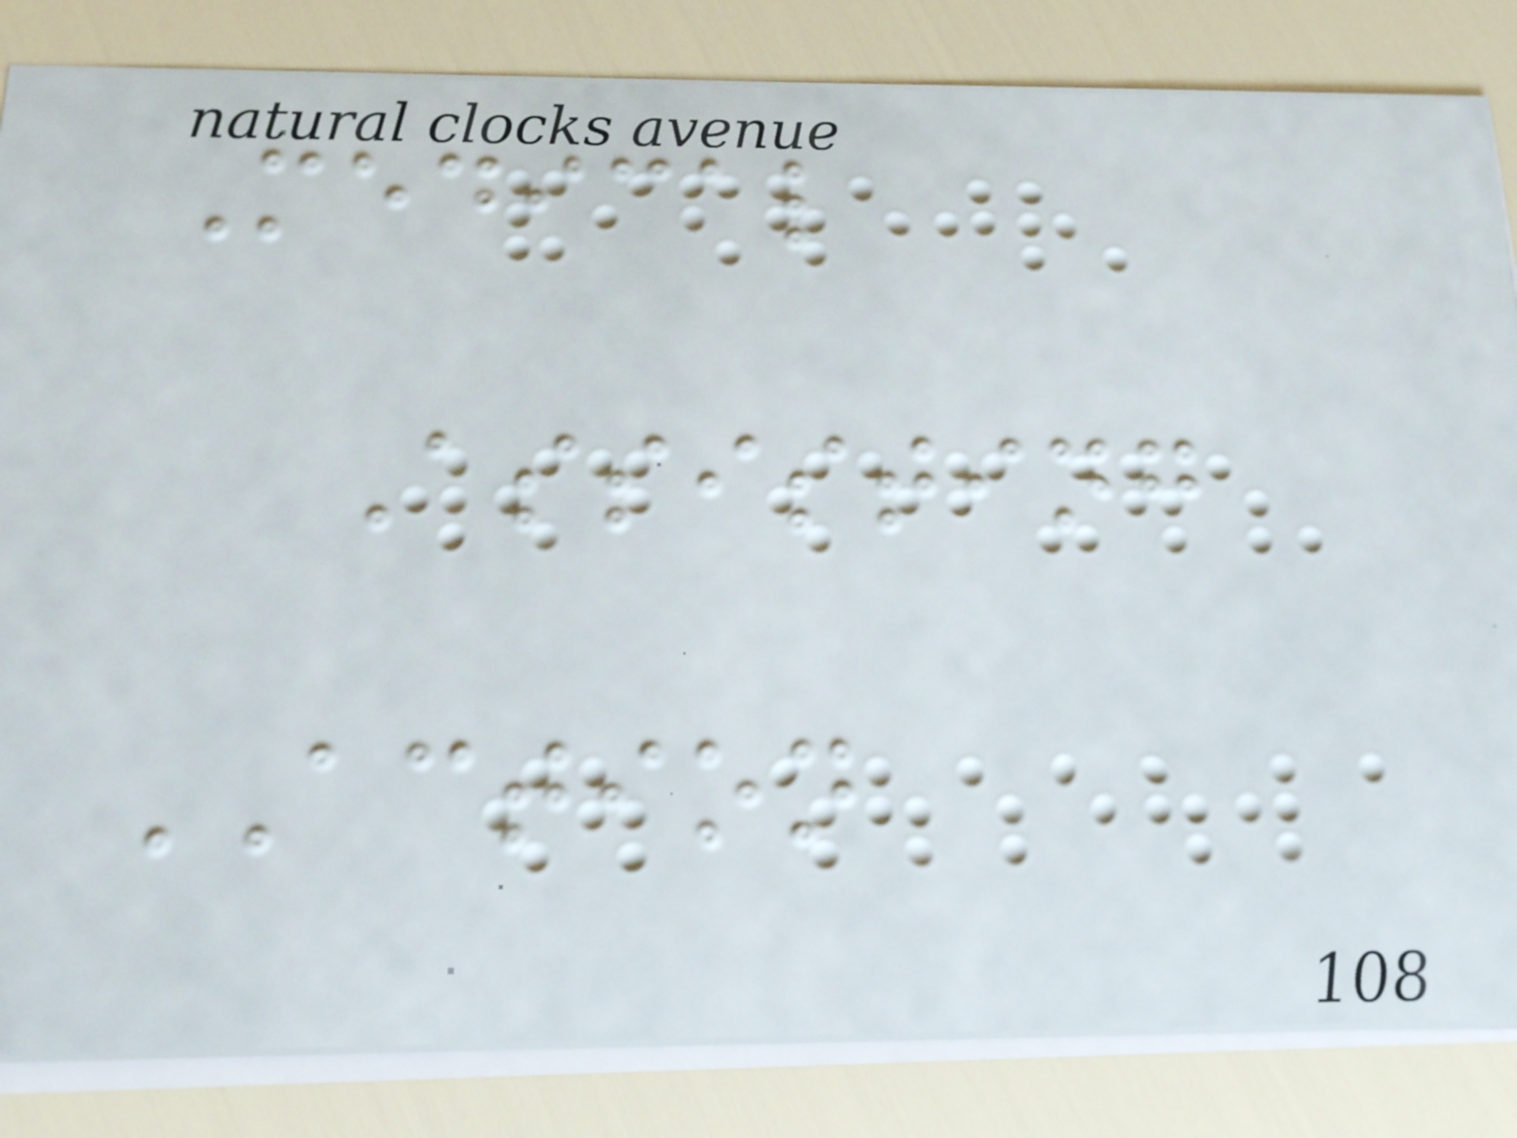Medical
Assisting
ACTION
